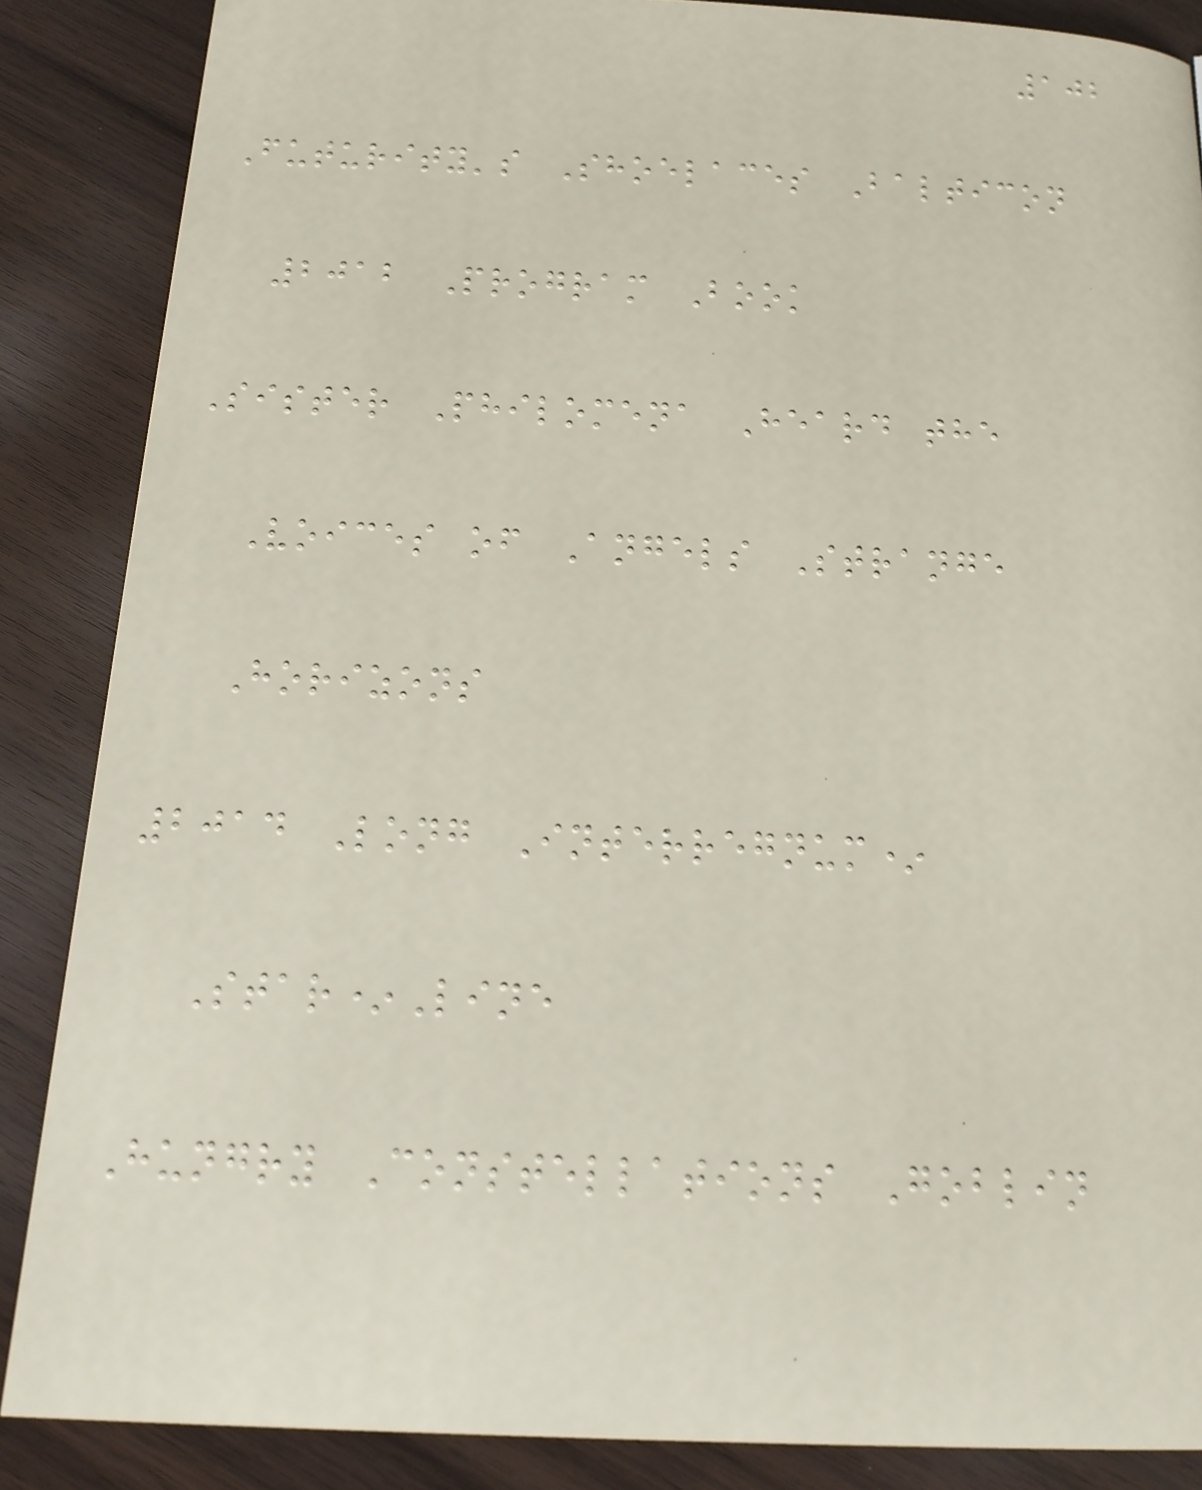102
Futurity's Shoelaces Balticon
2012 Program Book
Sister Philomena Heard the
Voices of Angels Strange
Horizons
2014 Long Interregnum*
Star*Line
Hungry Constellations Goblin
